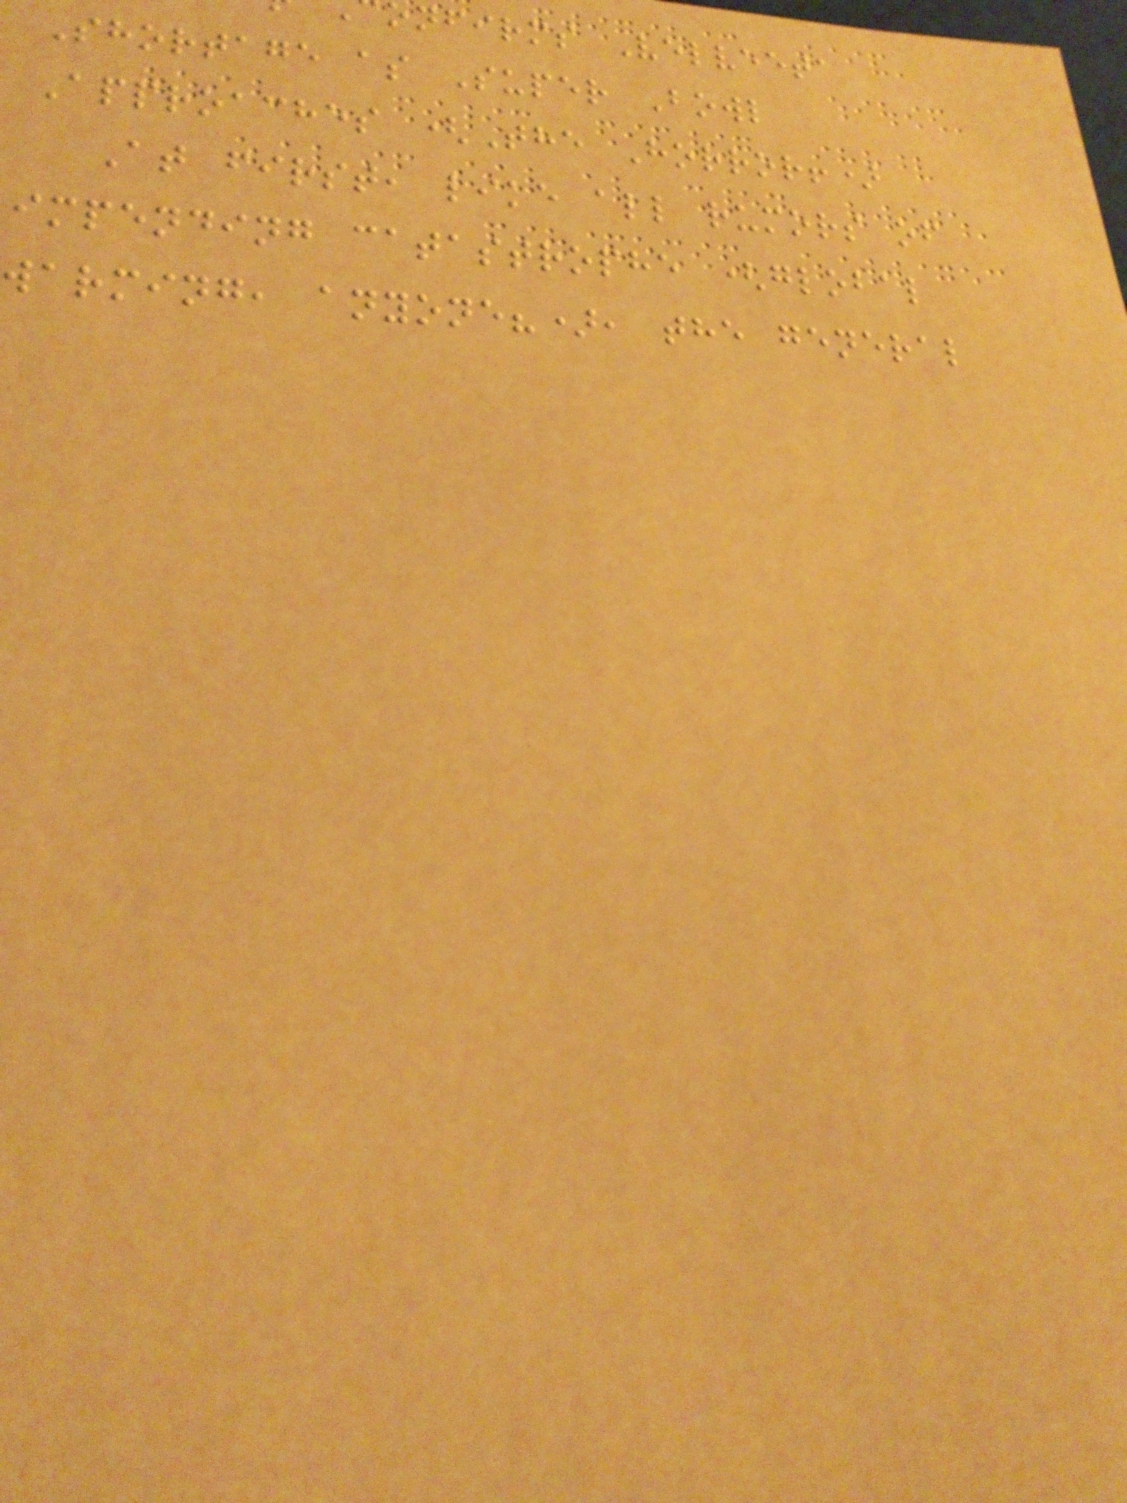nfirms Velveeta
Shortage as Super Bowl
Approaches (The Horror!)
At first, like all rumors of
impending catastrophe (global
warming, anyone?), the general
